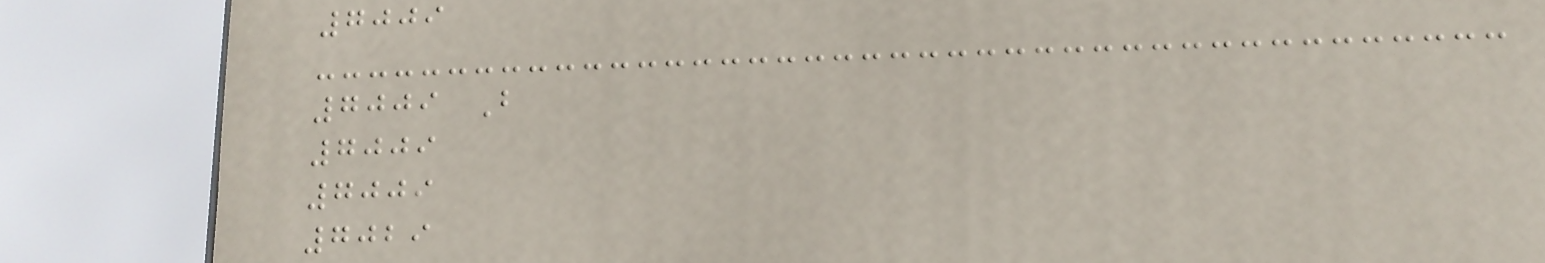7009
7009 B
7009
7009
7029
